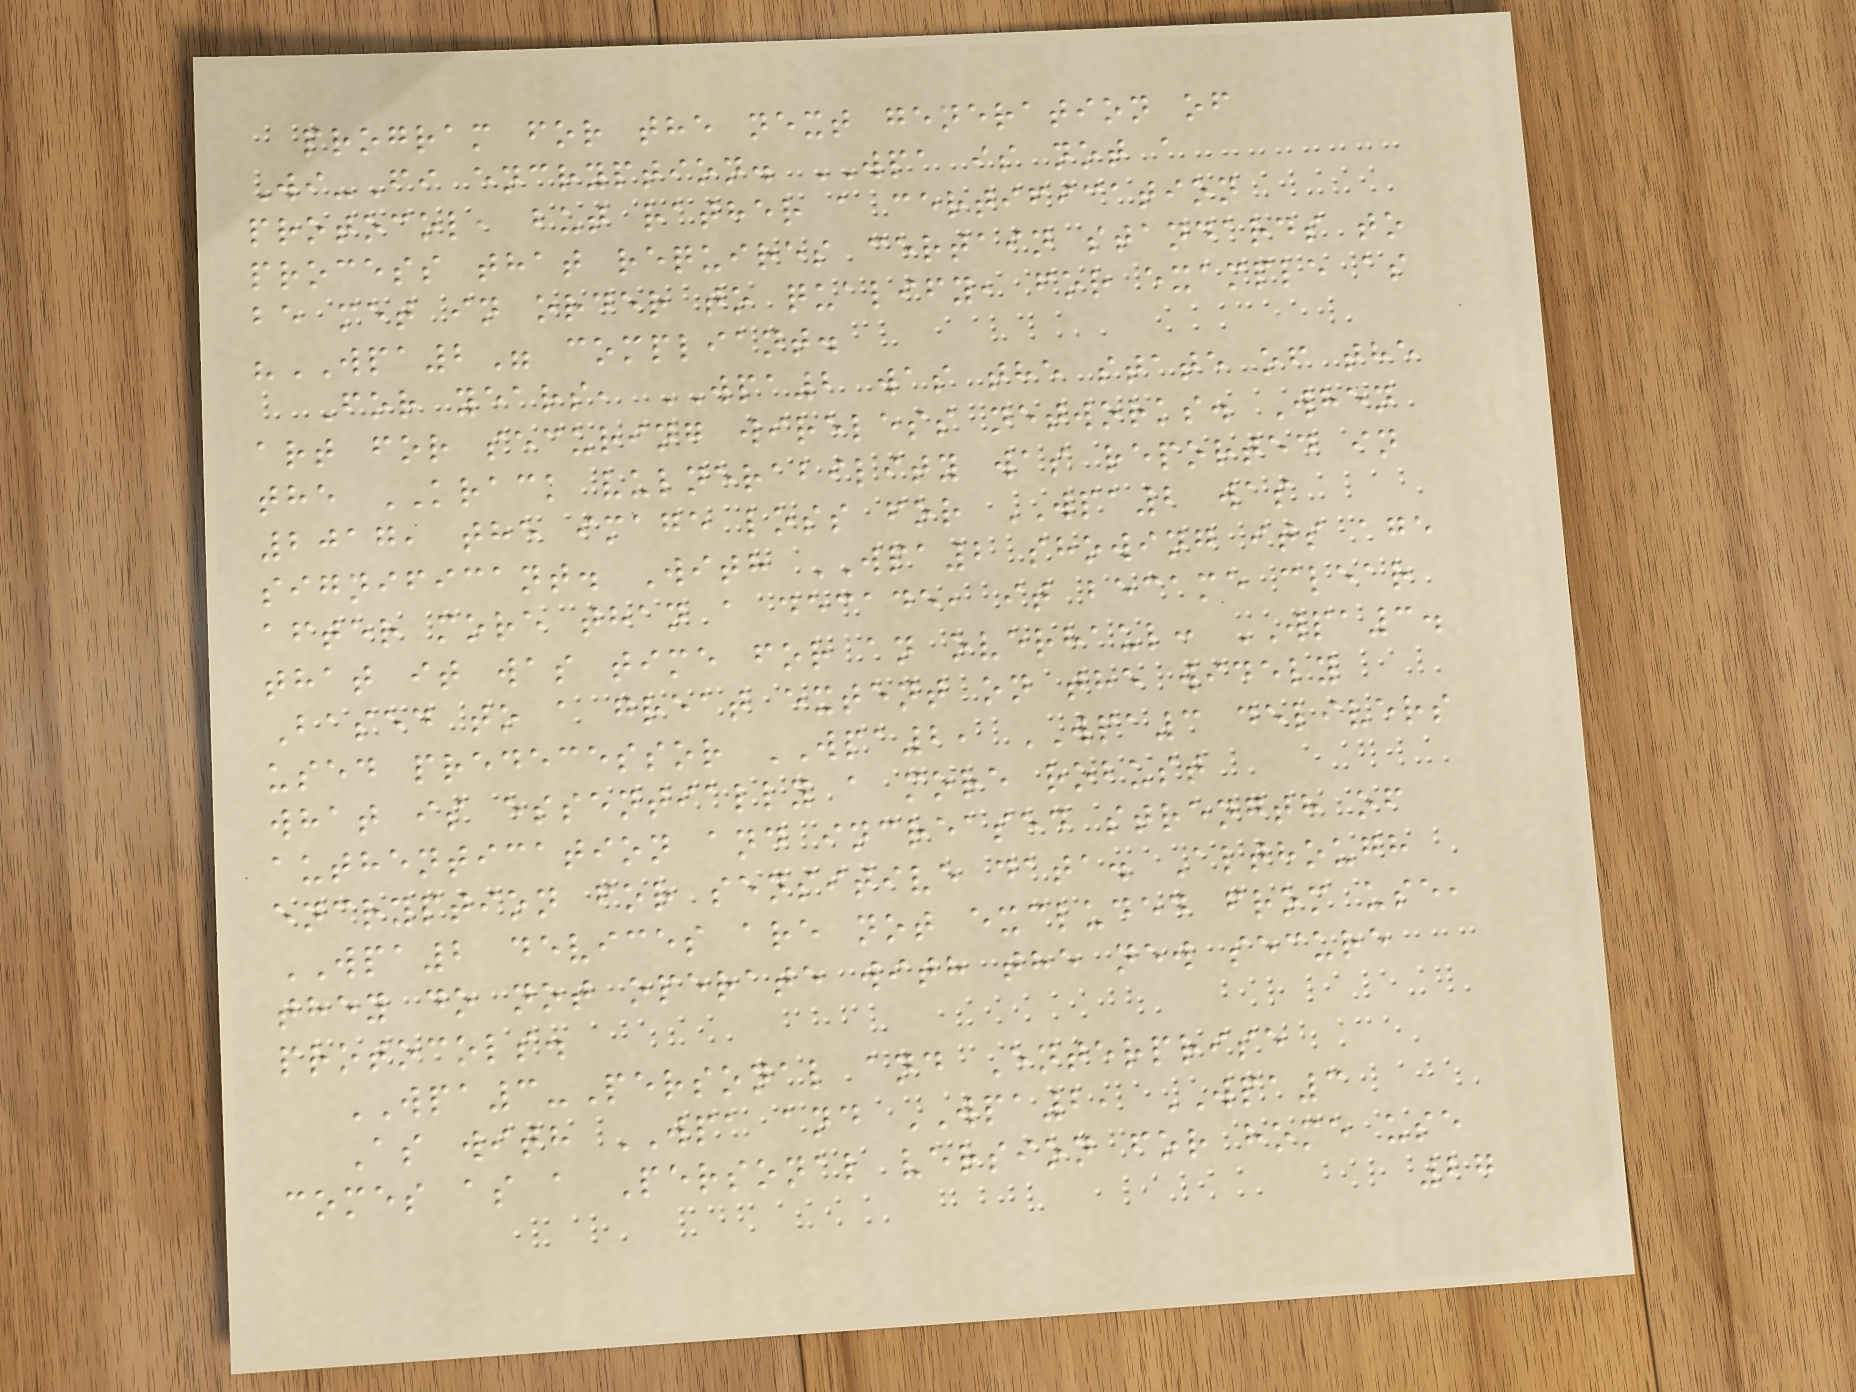program for the next generation of
Wi-Fi encryption. WPA is not a
protocol, but rather a certification
process that requires certain standards to
be met in order to qualify, for example as
"WPA2" compliant.
For years, WPA2 was the state of the
art for securing wireless networks. When
the KRACK vulnerability was reported in
2017, the image loss for WPA2 was
significant. With WPA2 showing its age
after more than a decade, it became clear
that it was time for an overhaul: WPA3.
Based to a great extent on the widely
used predecessor WPA2, WPA3 delivers
what is essentially a more robust
authentication and increased strength of
encryption for sensitive data. Although
WPA2 devices are not excluded from use,
they do not operate with the new secure
protocols.
WPA3-Personal and Enterprise
As with WPA and WPA2, WPA3
comes as a Personal version for home use
27
